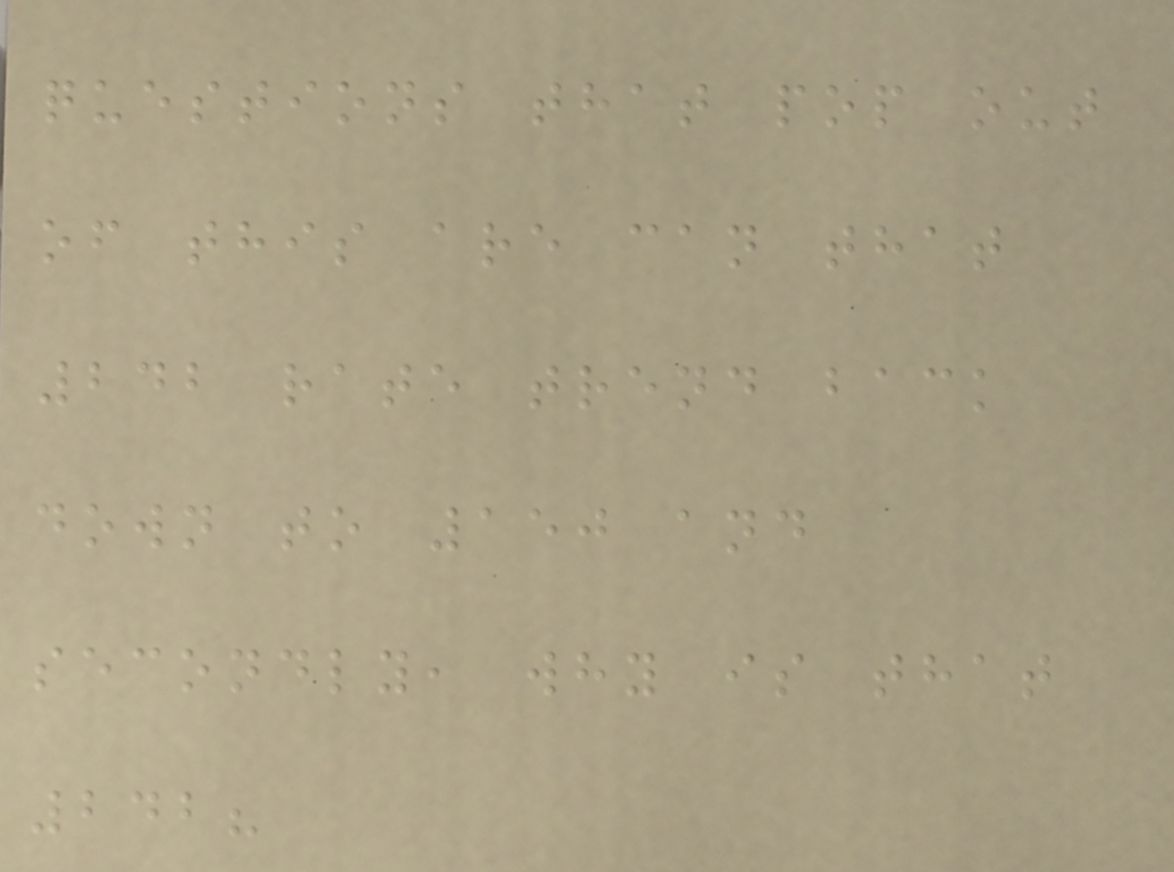questions that pop out
of this are can that
242 rate trend back
down to 150 and
secondly, why is that
242?
